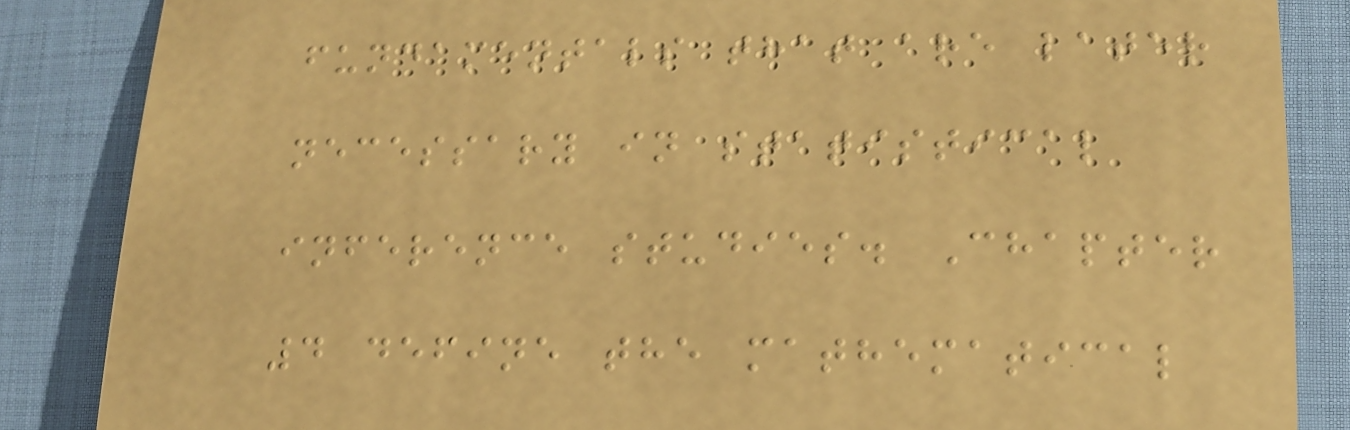fundamentals that are later
necessary in statistical
inference studies. Chapter
4 define the mathematical
